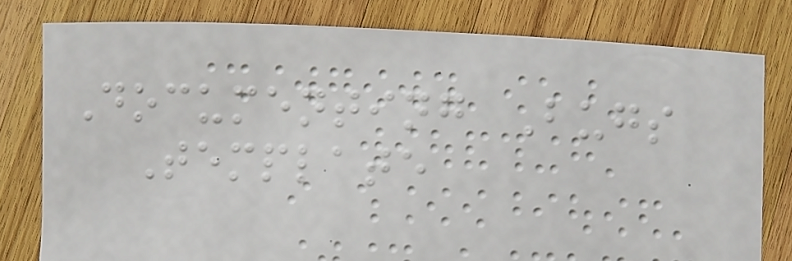Documenting Bugs
Template
